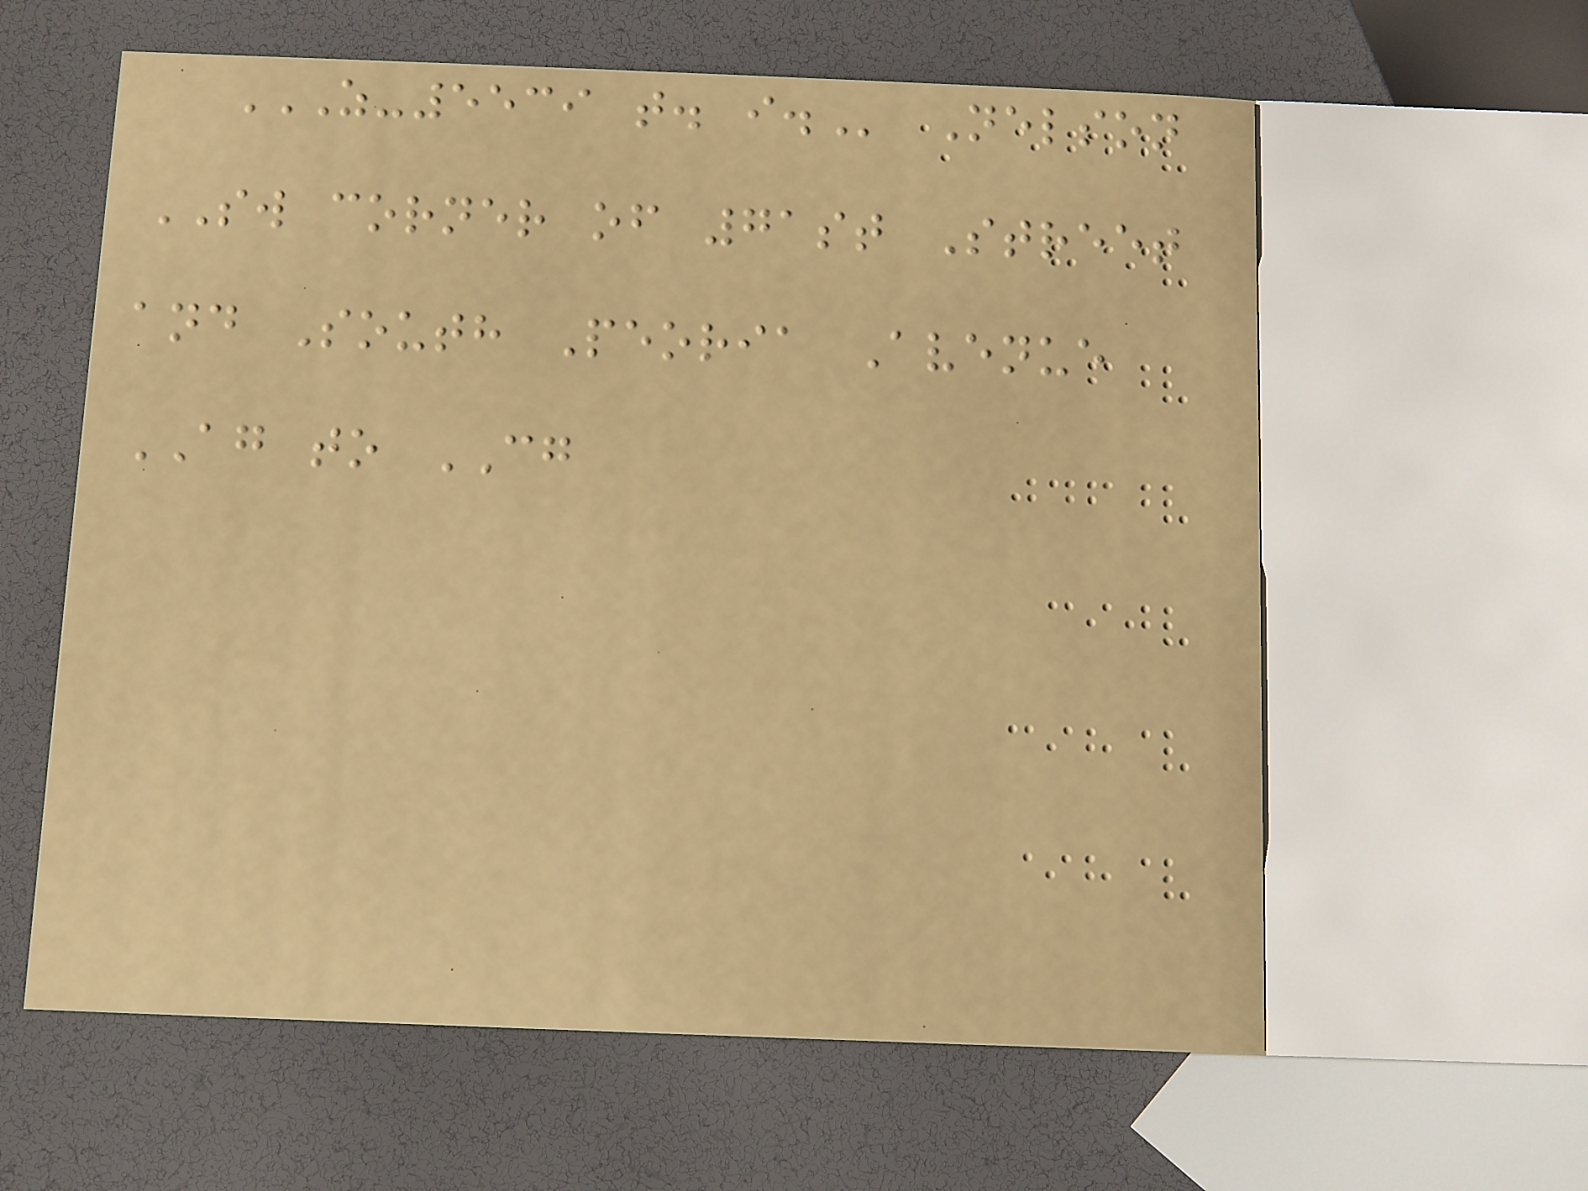Z-5539 T. I. Nelson
SW corner of 71st Street
and South Peoria Avenue
AG to CG
